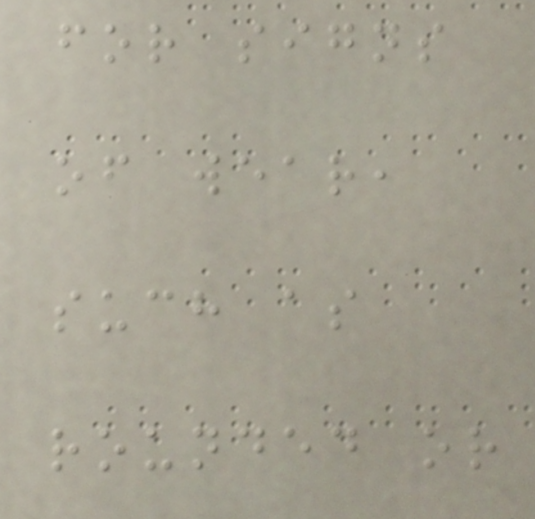for signs
of wear,
such as
rounded or
